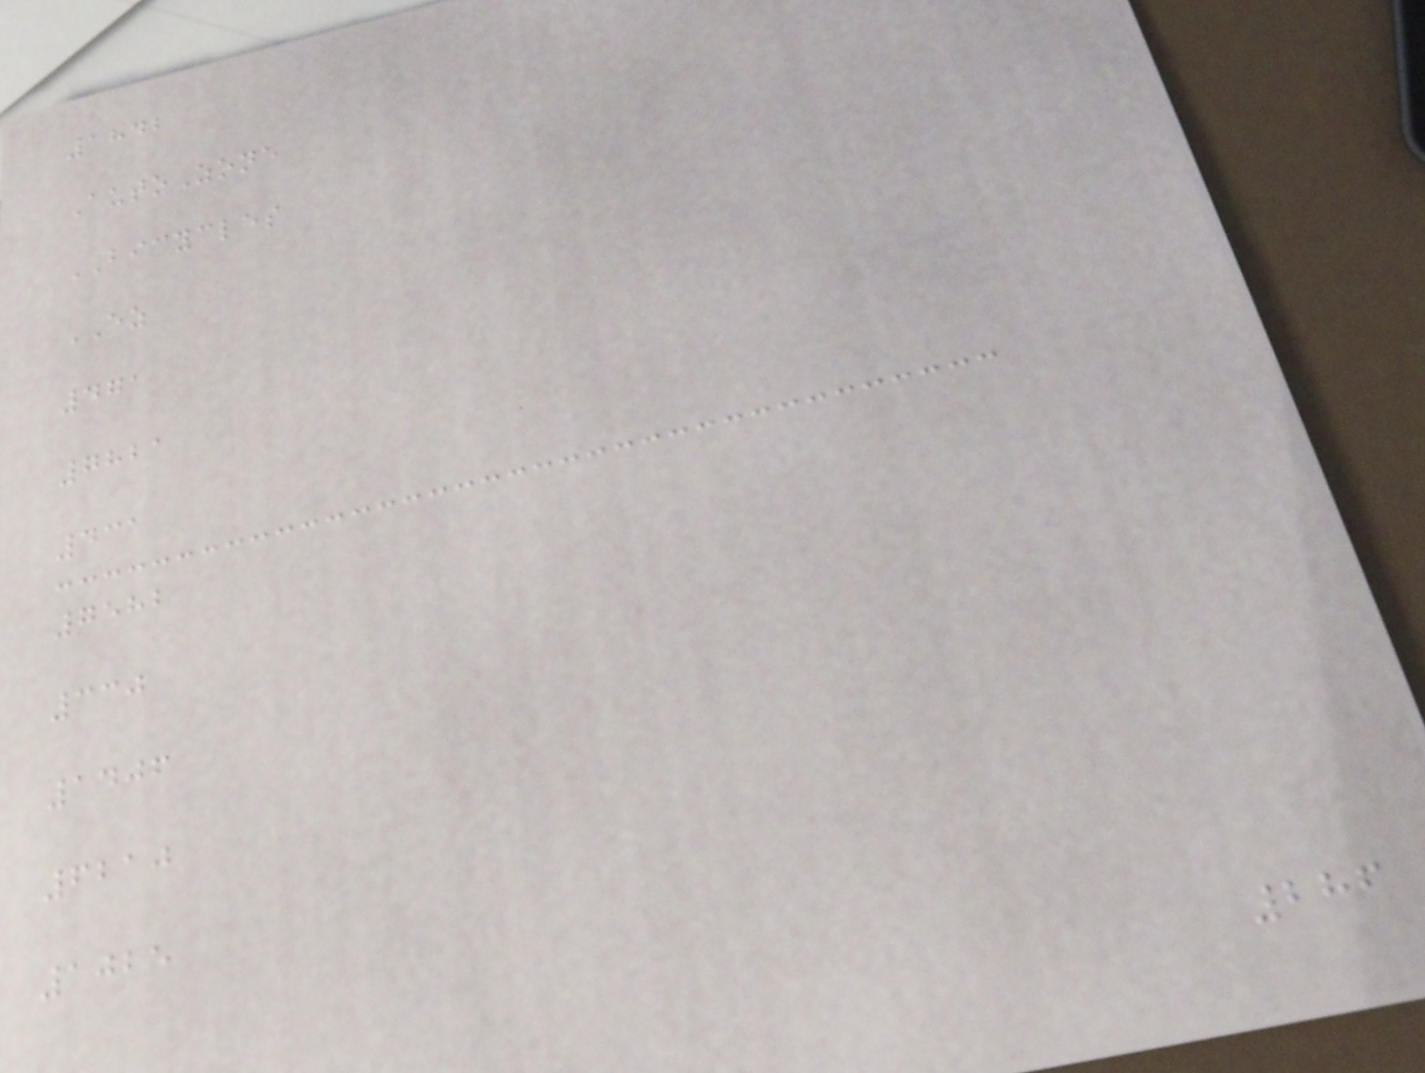1842
AutoZone
BICYCLES
EZ
471
7821
431
7582
330
1406
6210
1025
286
